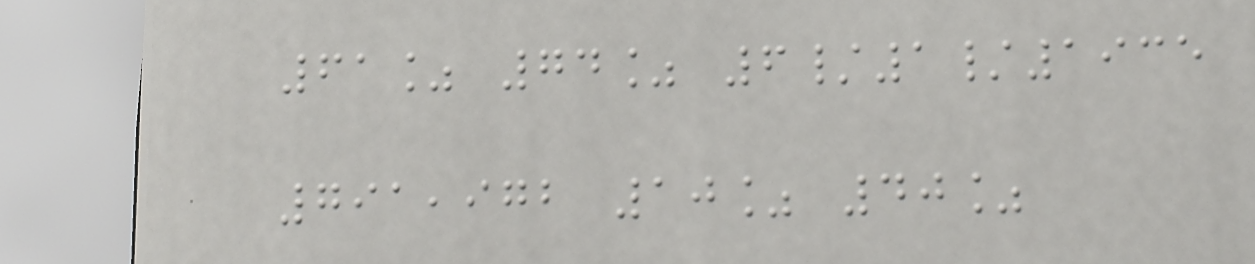61% 74% 6/1/1935
791,972 10% 40%
